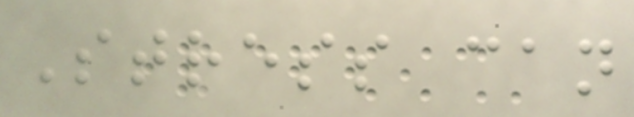Stress can
